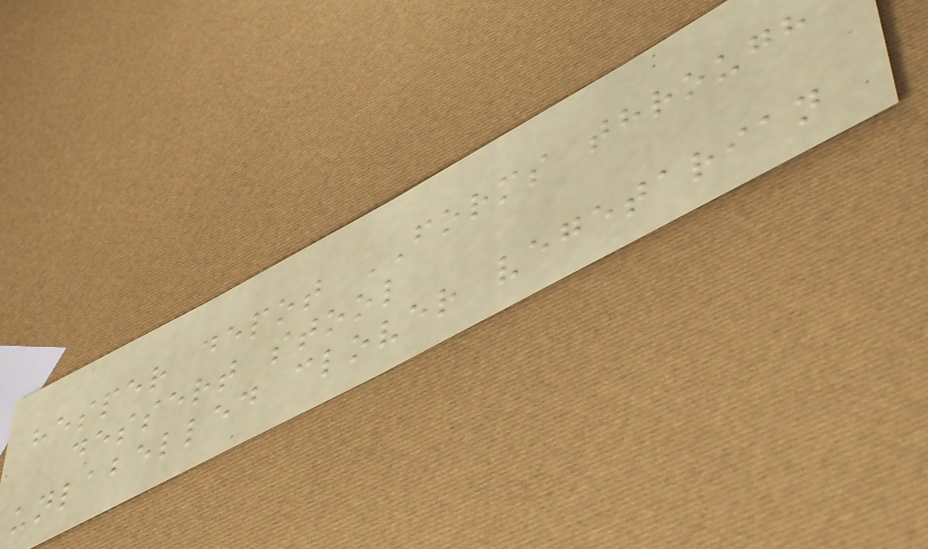hesper depot FORMS through
dessert stool
unlabelled clover vegetarian
